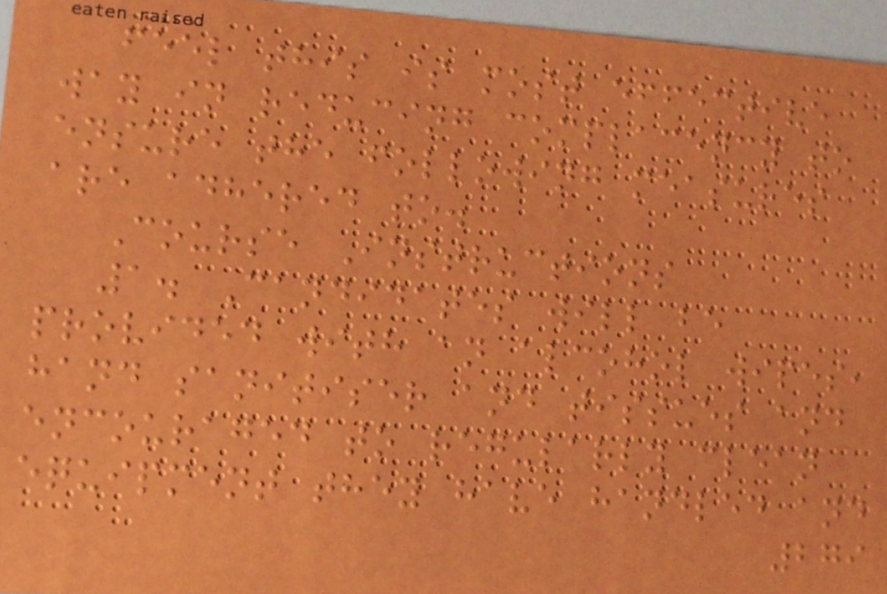feel this is most effective
way in reducing complacency to
ensure the following measures
are adhered to.
Course Instructions
1. Candidates will be
provided with an alcohol wipes,
hand sanitiser and tissues and
encouraged to regularly clean
equipment they have handled and
279
